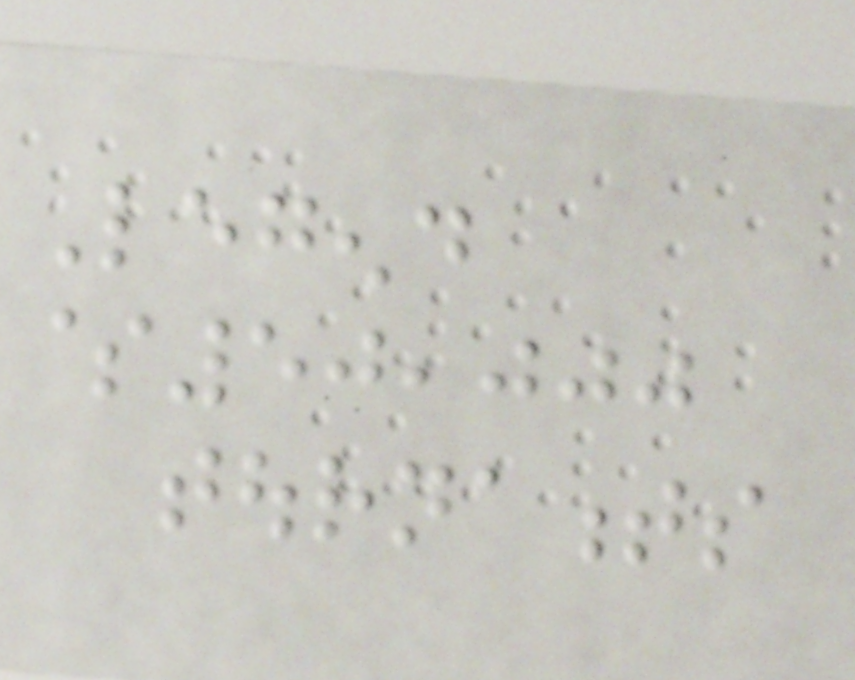Legend
$50,000
tournaments
